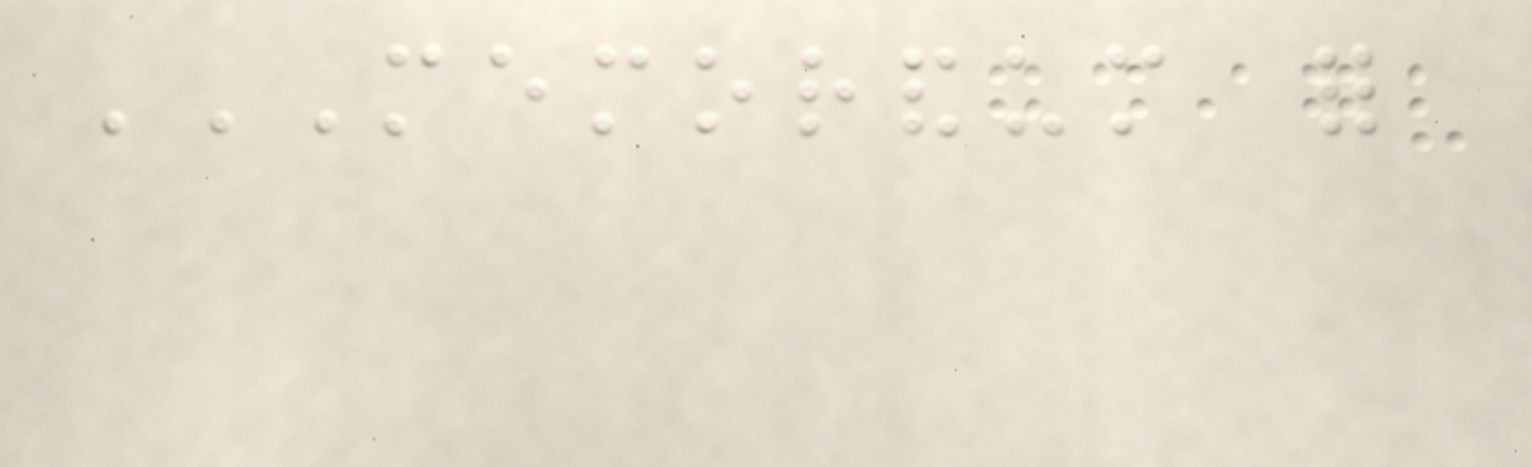MEMORANDUM FOR
